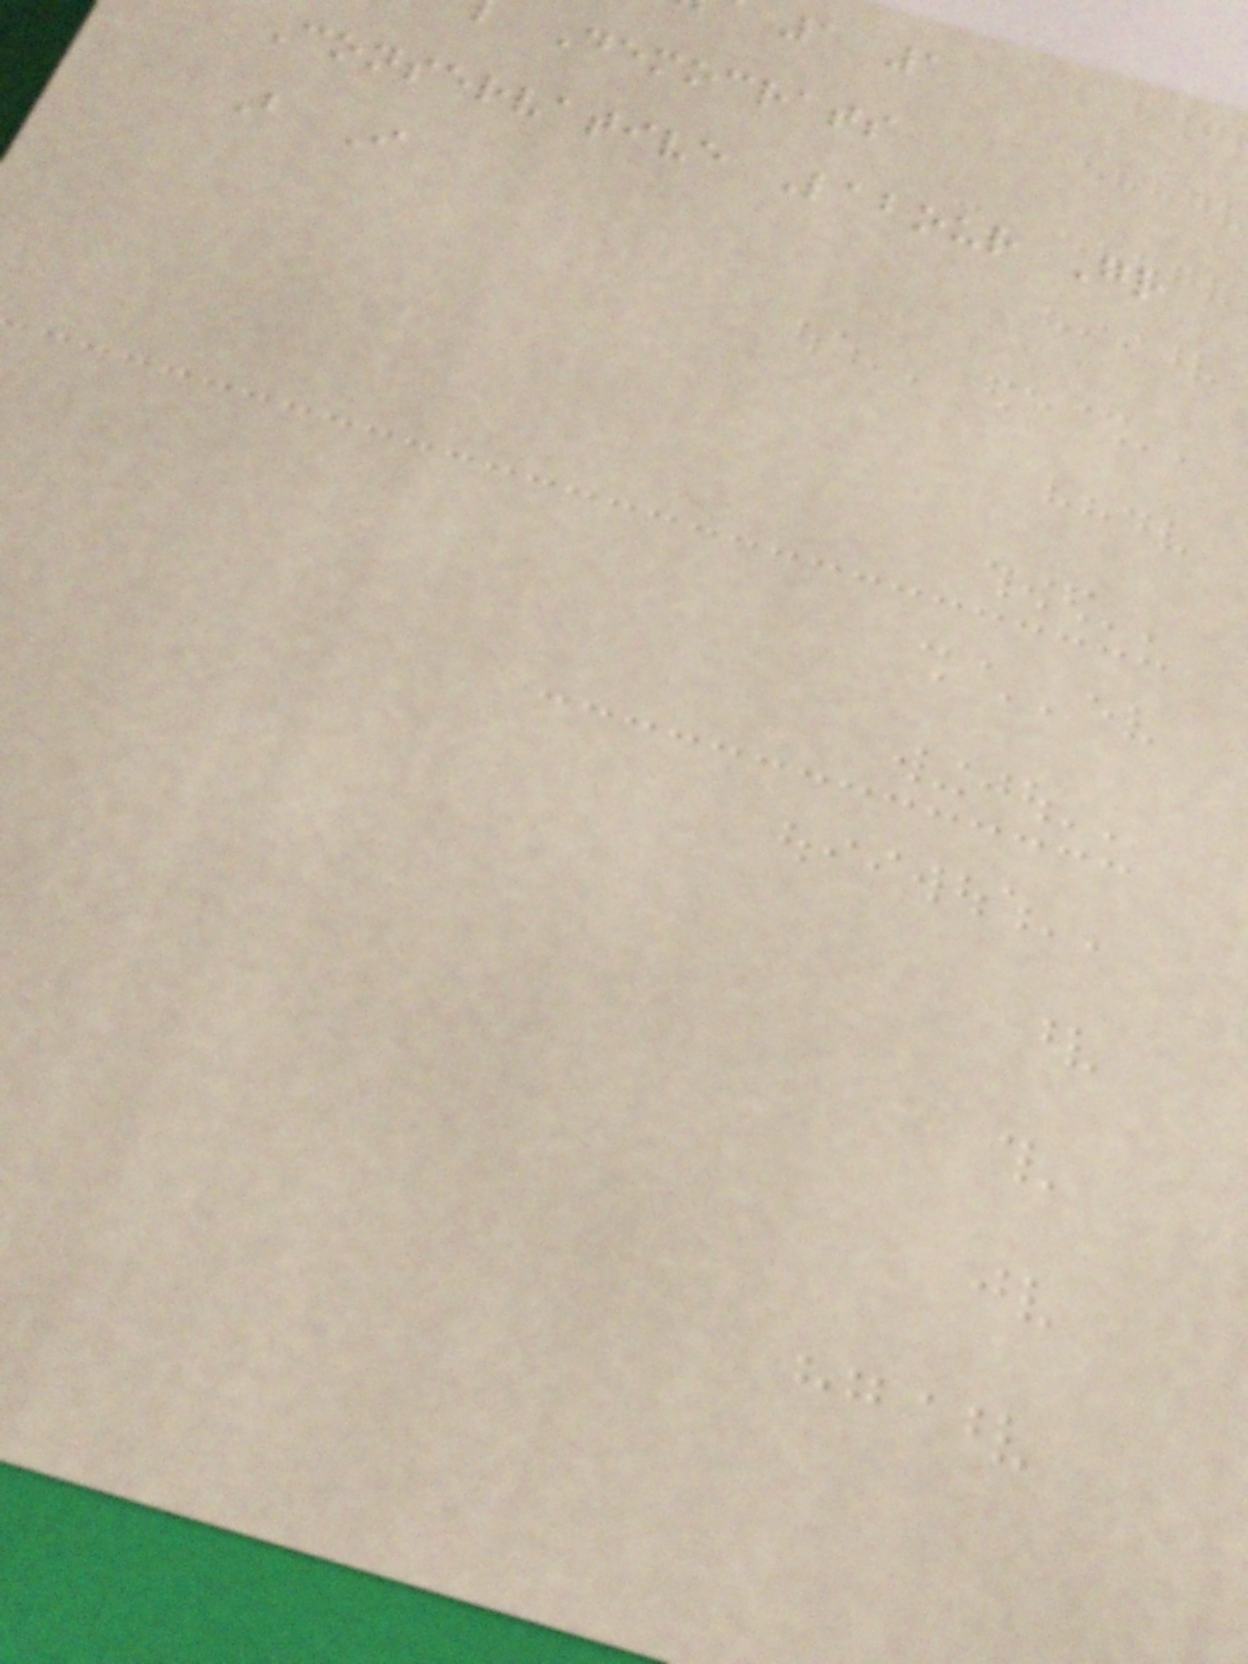1 1
Democrats
Conservative Labour Gr
B I
